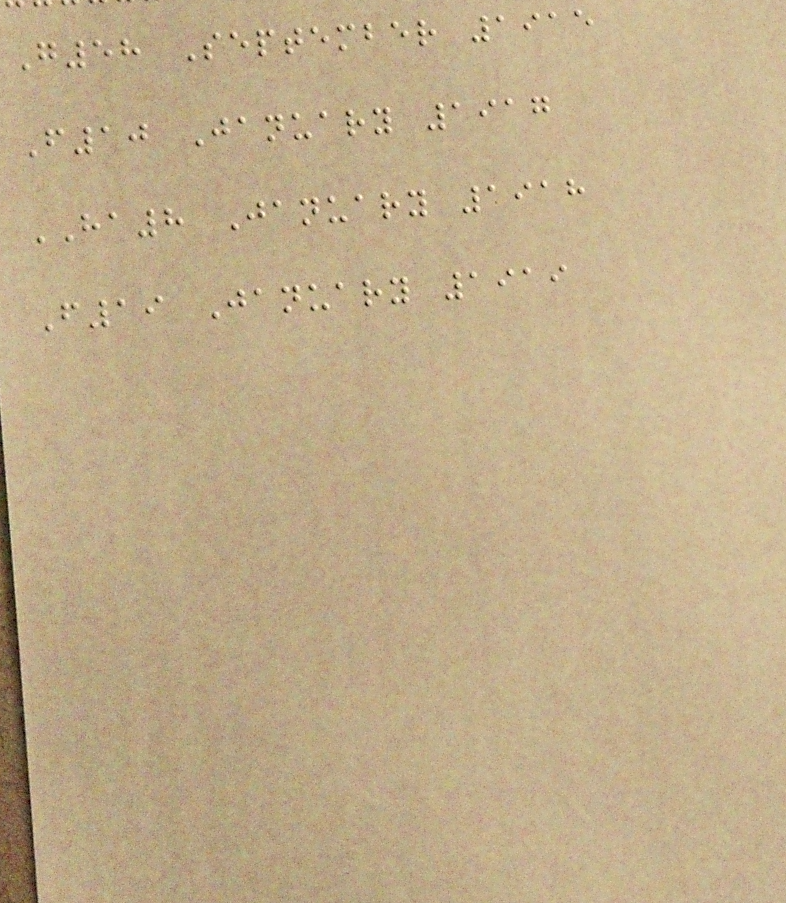G58 September 1915
F10 January 1917
HA8 January 1918
F19 January 1919
